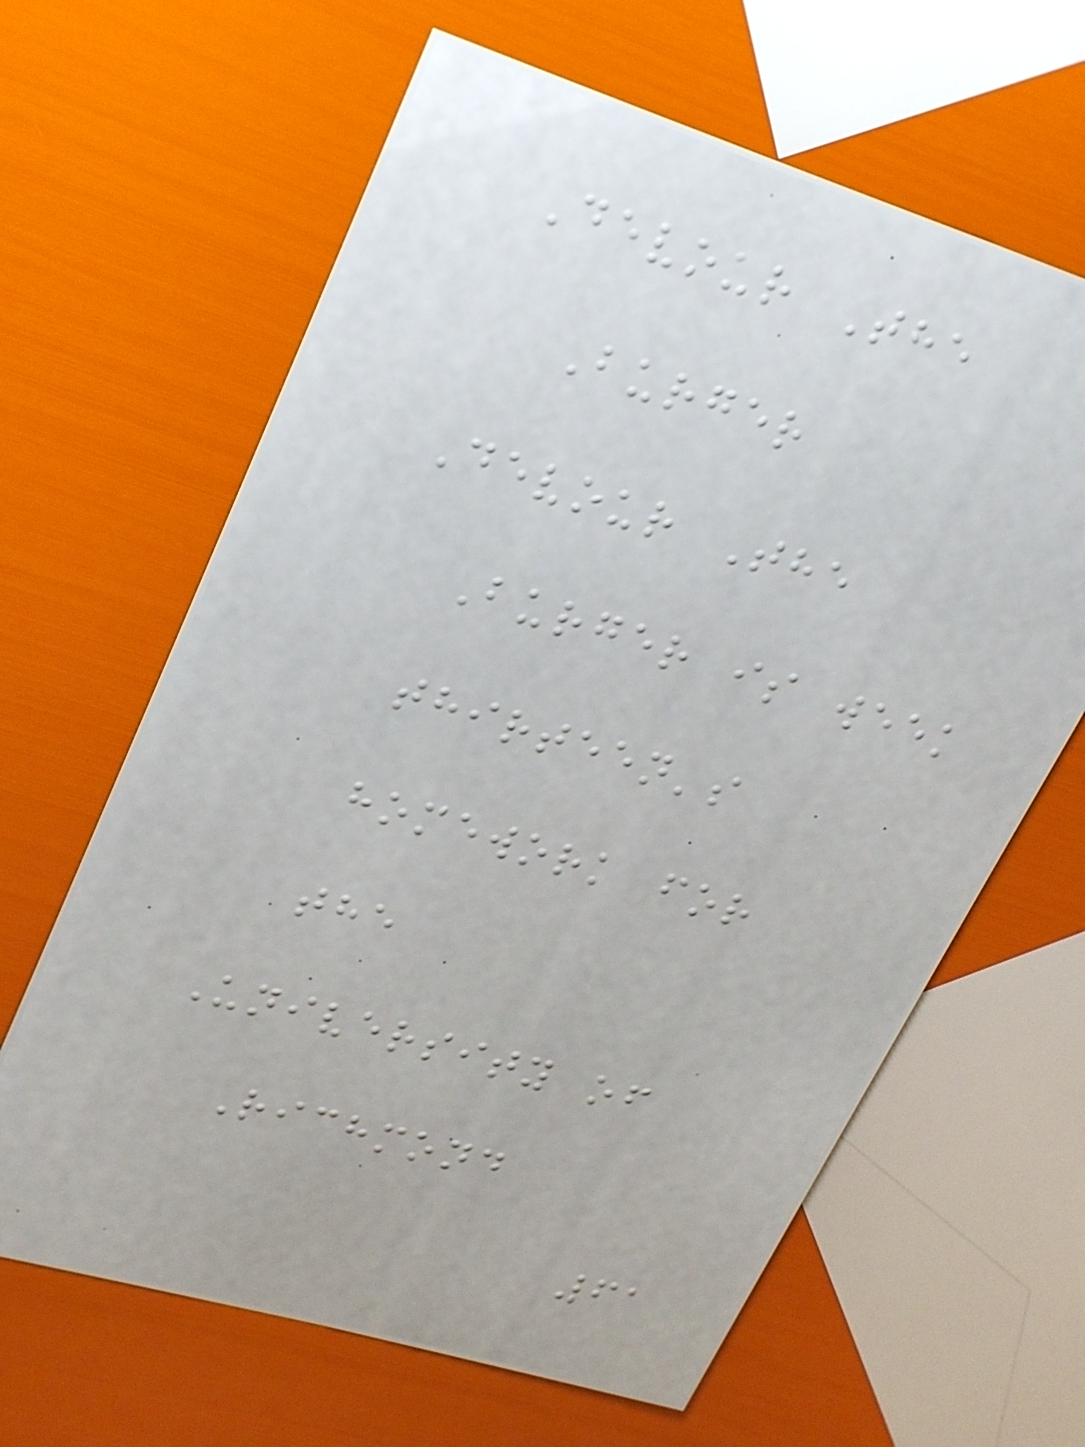Devour The
Burger
Devour The
Burger is week
thirteen's
homework for
the
University of
Richmond
61
